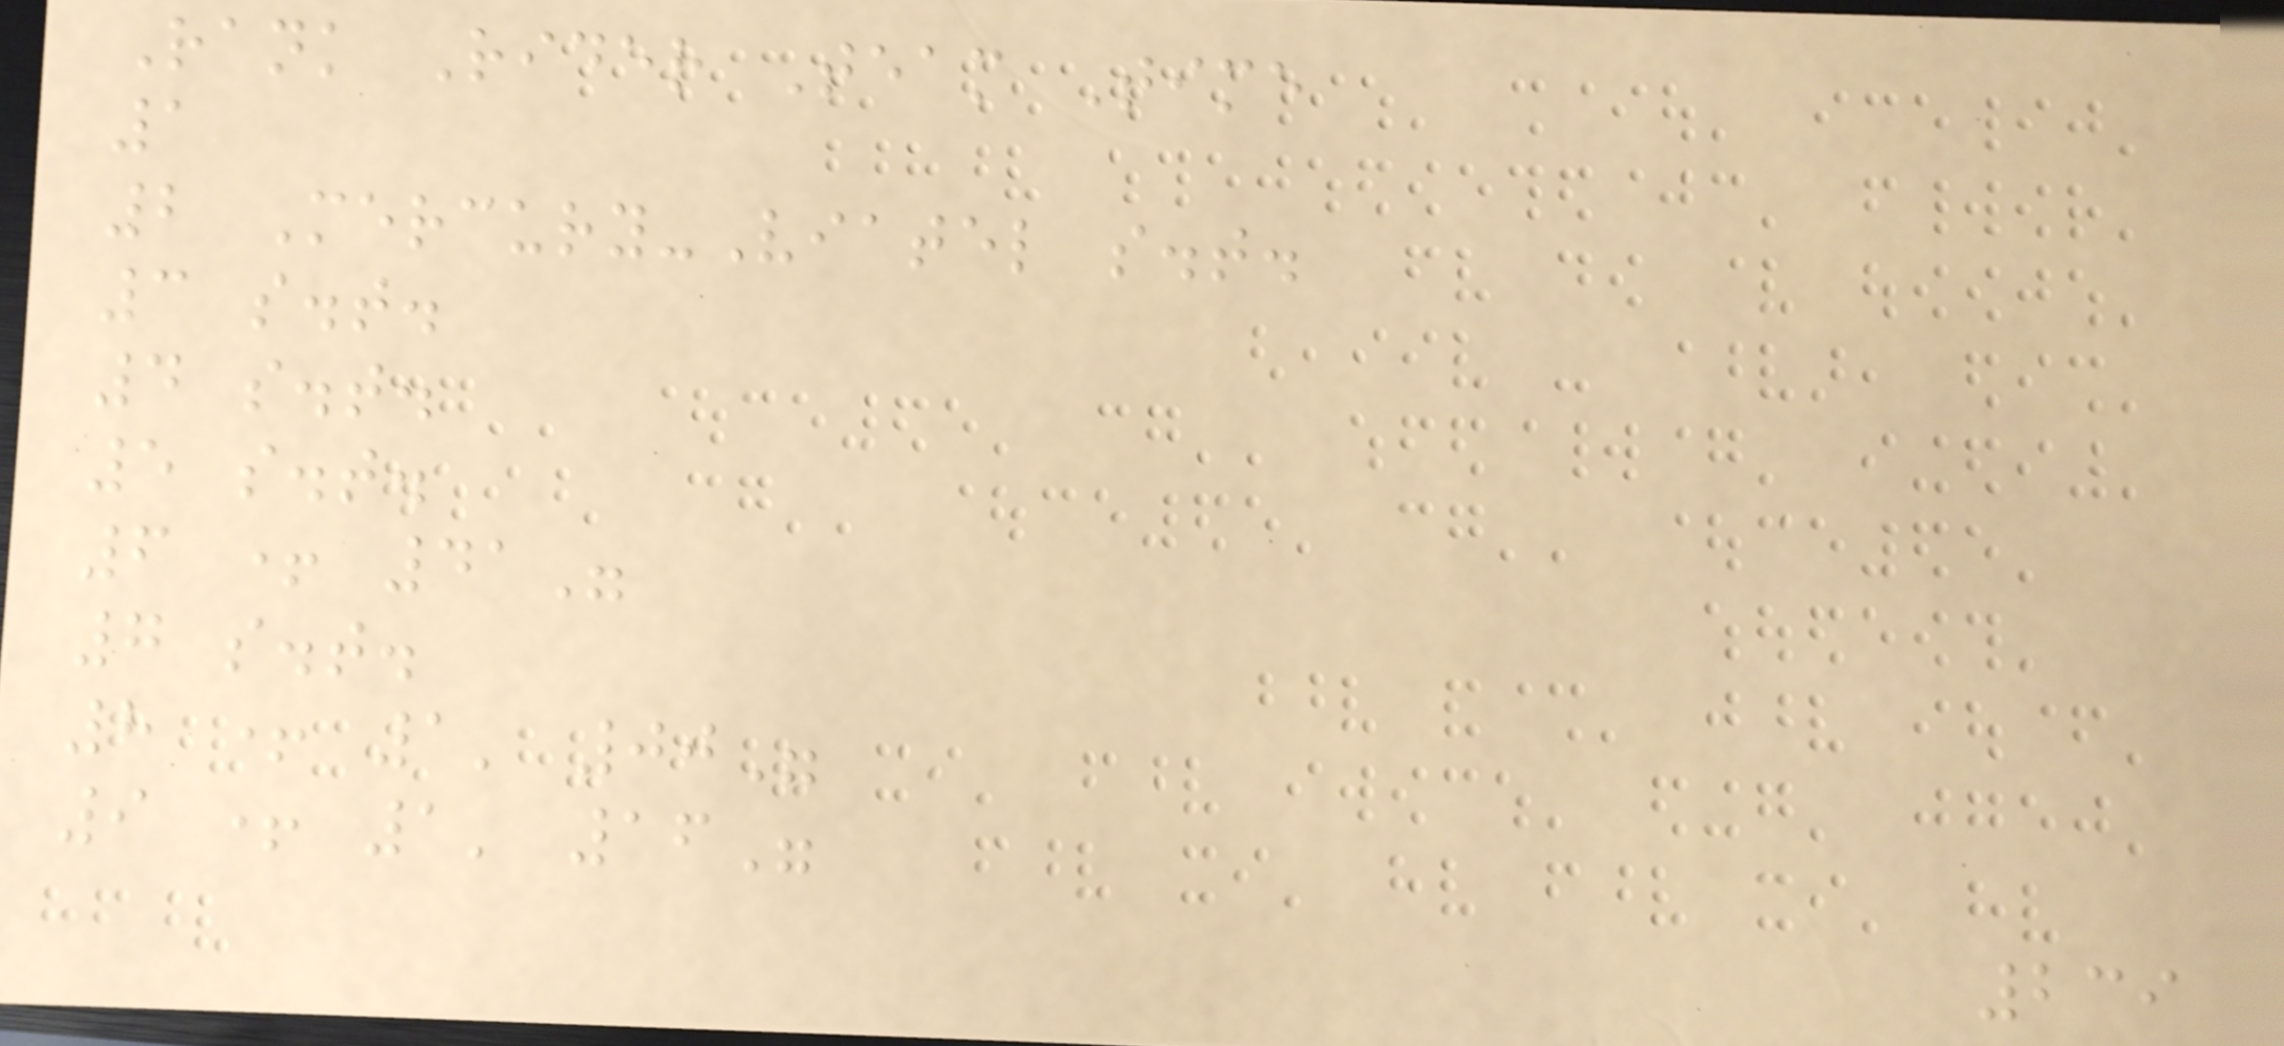Rank Rider Team Time
1
2 Mercury-Viatel s.t.
3 s.t.
4 s.t.
5 s.t.
6 + 41"
7 s.t.
8 + 1' 00"
9 + 1' 16"
239
